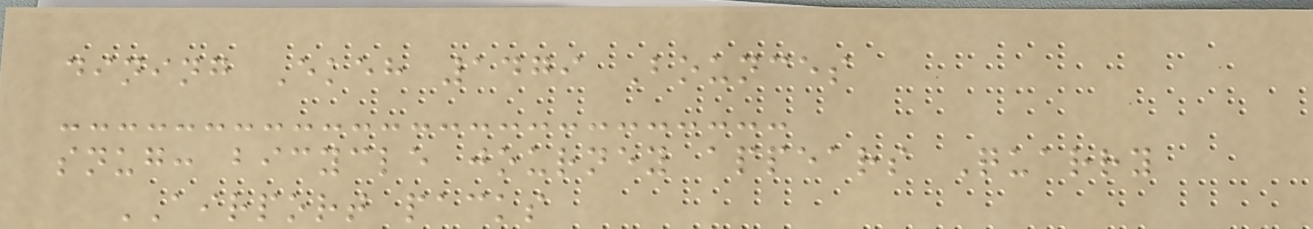dining Ekeh 1479 Bounces
snug: bicycle journey appears Quarry
AIRPORT packs
